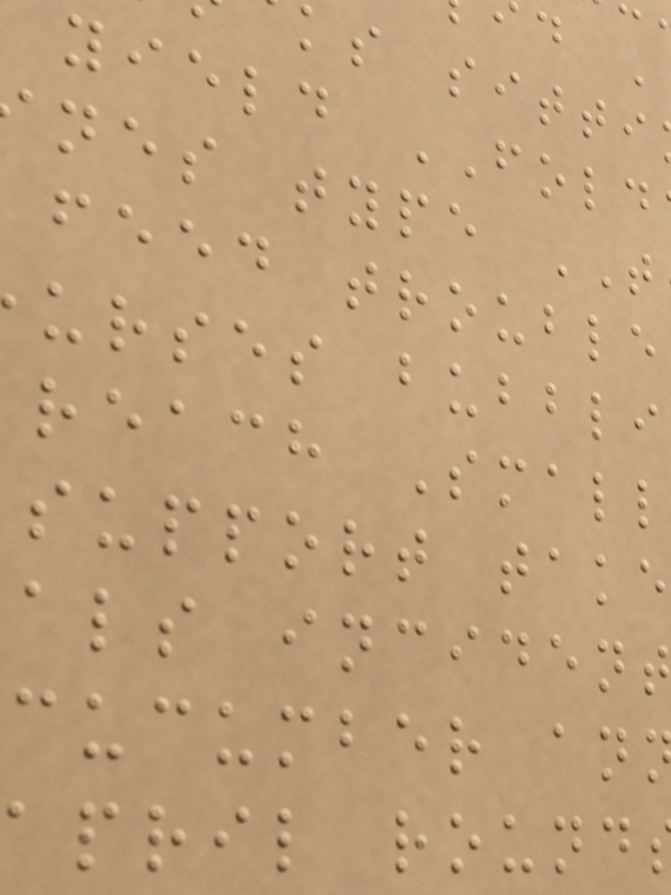ks sitti
yield FOLD
nes type
feed trouble
urses bubbli
reach Small
support take
als incident
cucumber an
april round
